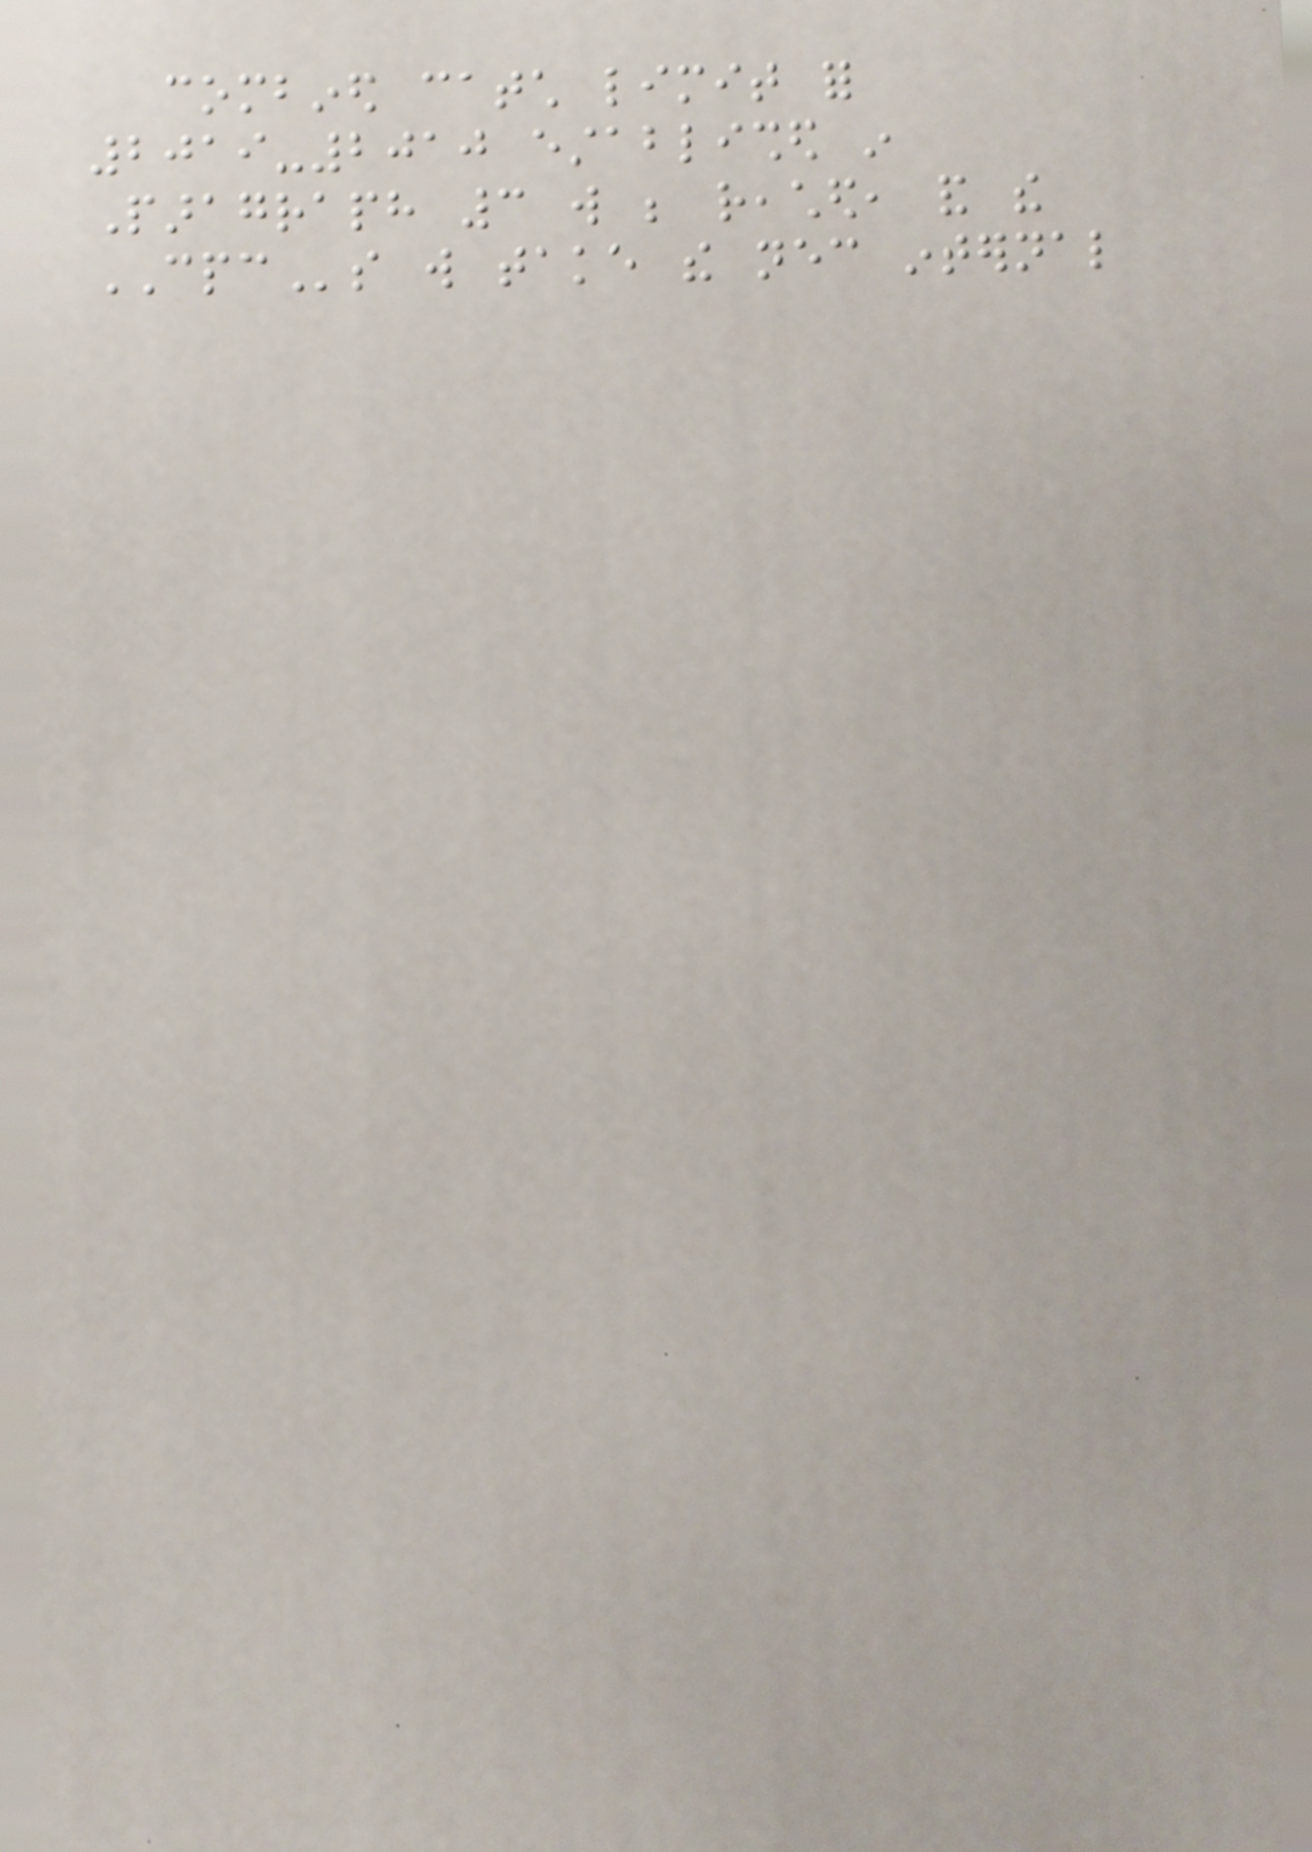combined catch limit for
2019-2010 established in
Paragraph 3 will be reached, and the
CPCs will take the necessary internal
